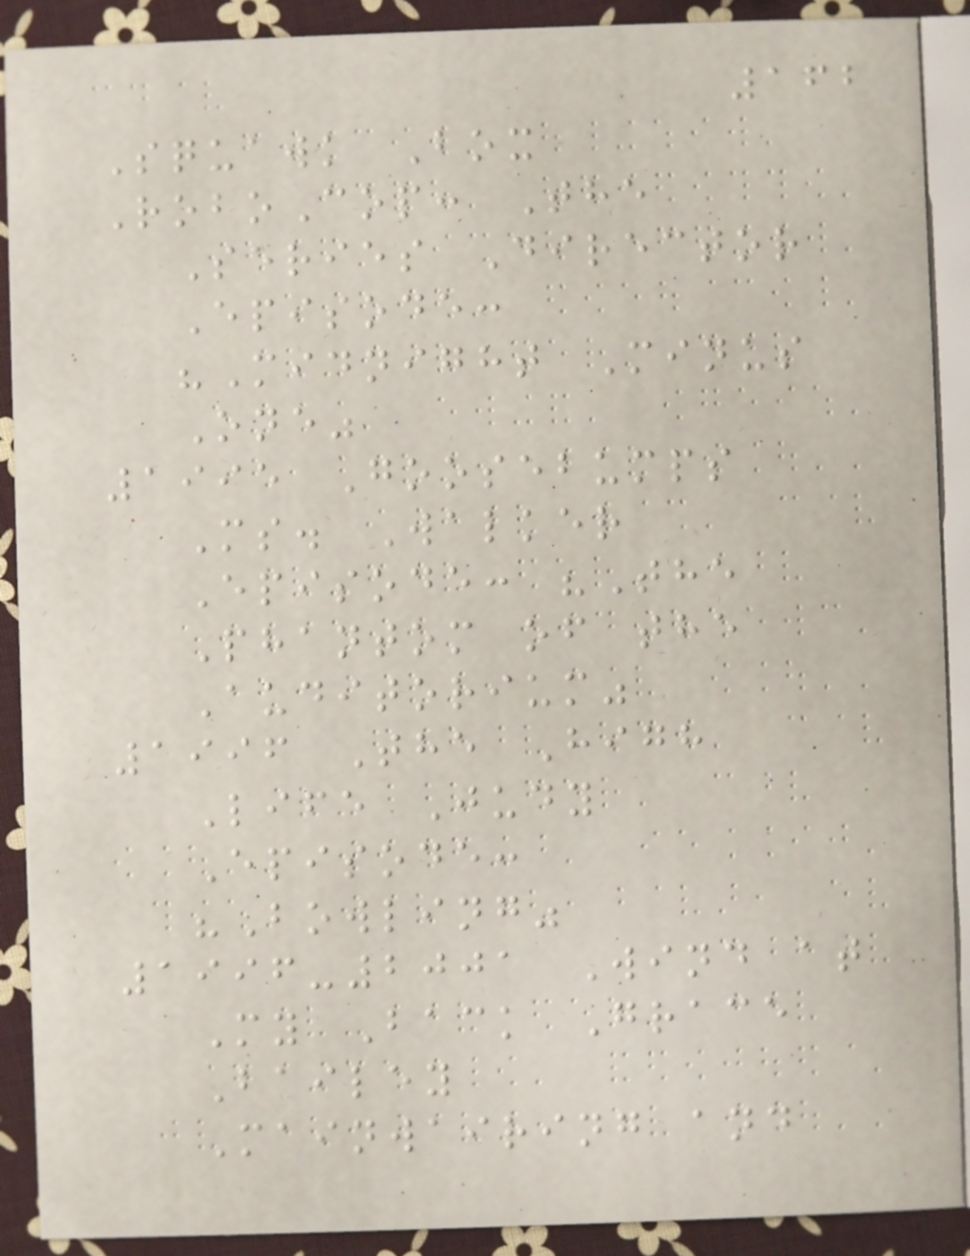162
Squawk Box
RoboCop: The
Series Director
Episode:
"Midnight Minus
One"
1995 Goosebumps
Ms. Walker
Episode: "The
Phantom of the
Auditorium"
1996 The High
Life Judy
Episode:
"Bowling"
1996-2001 Wind at
My Back Grace
Bailey
Mainwairing and
